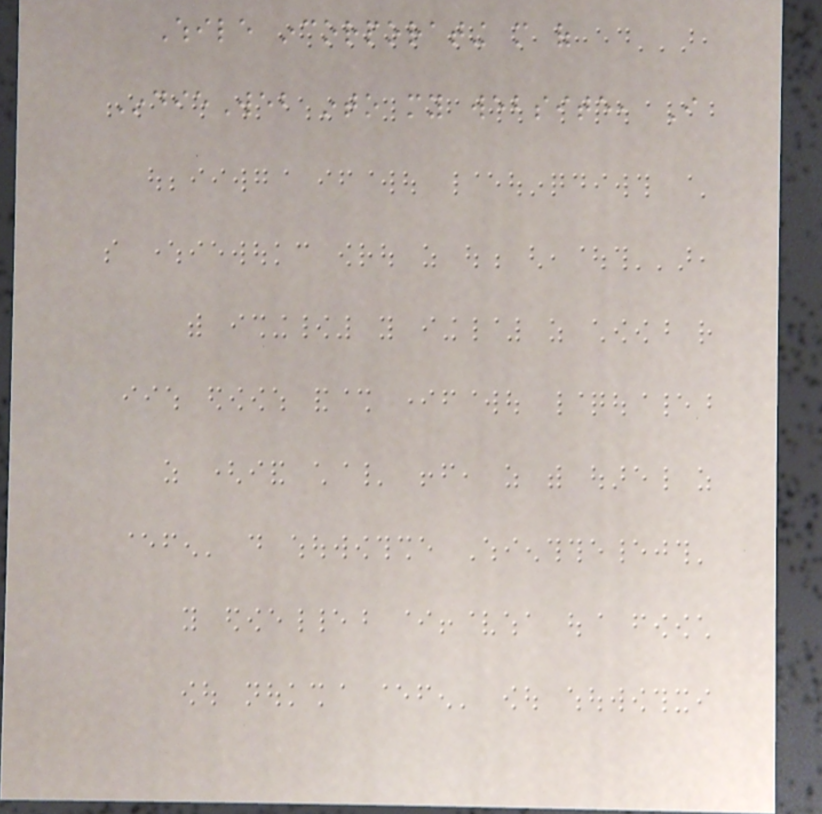While incorporating more of
IndieWeb into my website, I
